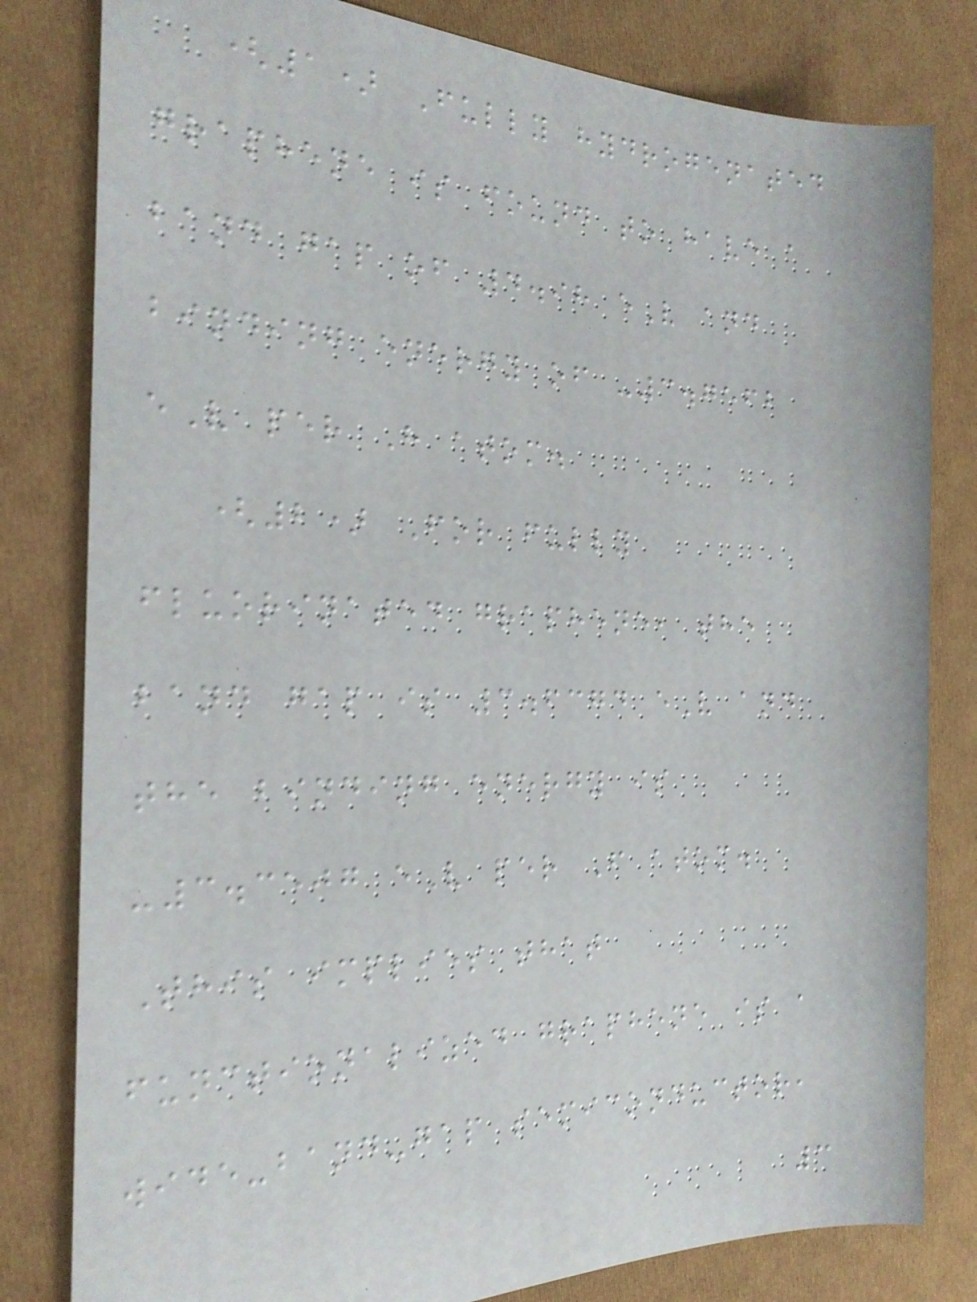(1) Fully hydrogenated
graphene is found to have a
band gap of 4.98 eV and
binding energy of -3.7562
eV per H atom.
(2) For fully
fluorinated graphene, the
band gap is 3.6374 eV and
the binding energy is
-3.3507 eV per F atom.
This implies that
functionalized graphene is a
wide-band-gap semiconductor,
3
